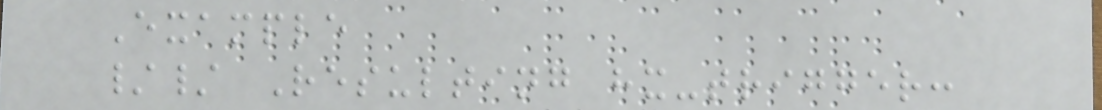Example
// Resulting hx-trigger:
